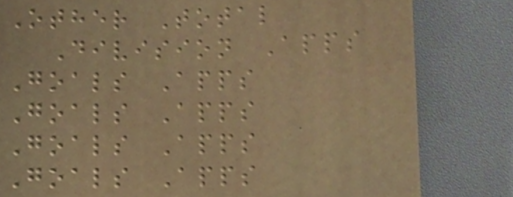Other Total
Division Apps
Goals Apps
Goals Apps
Goals Apps
Goals Apps
